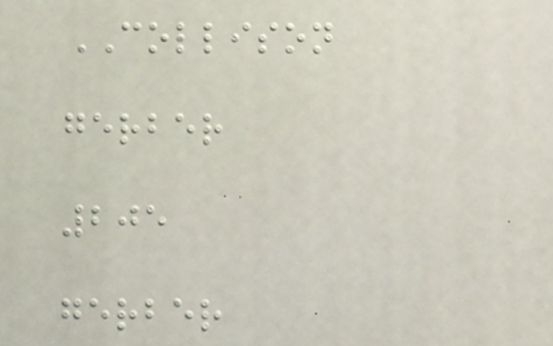COLLISON
gerber
205
gerber
